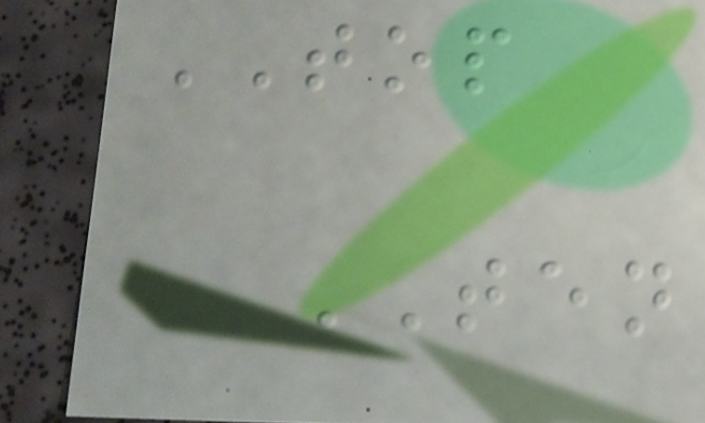TOP
TEN
